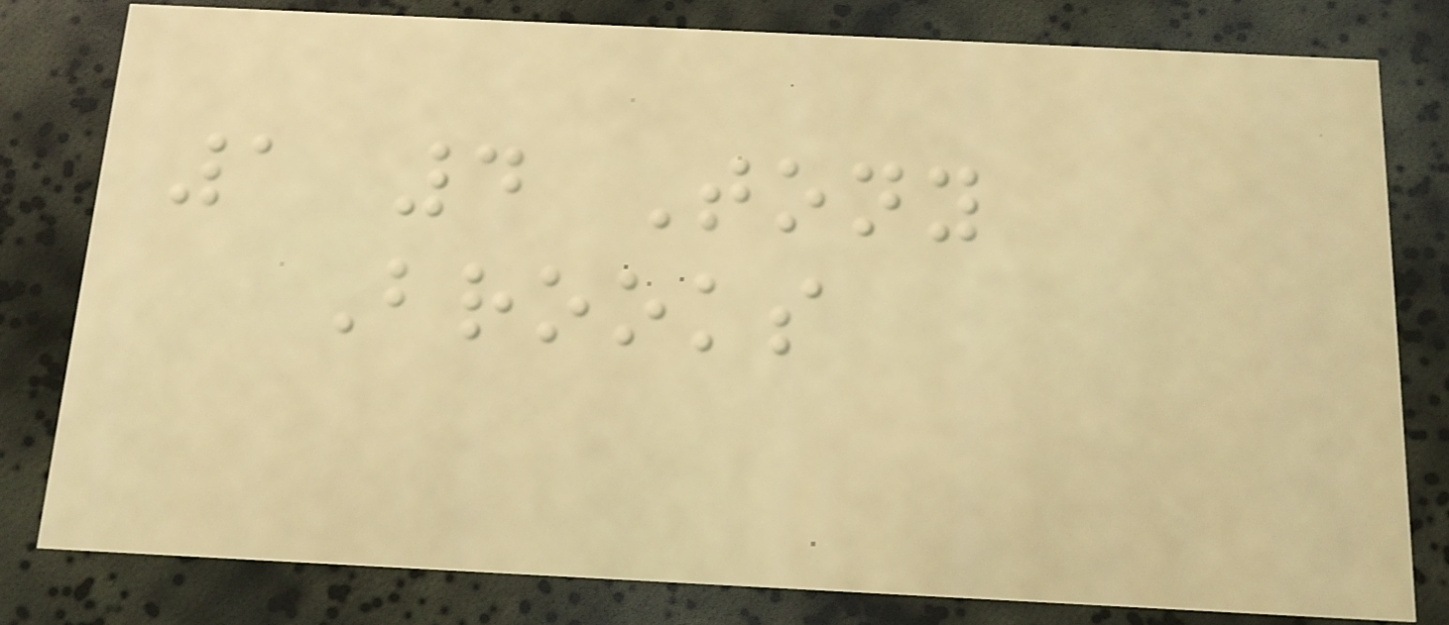1 4 Tony
Brooks
